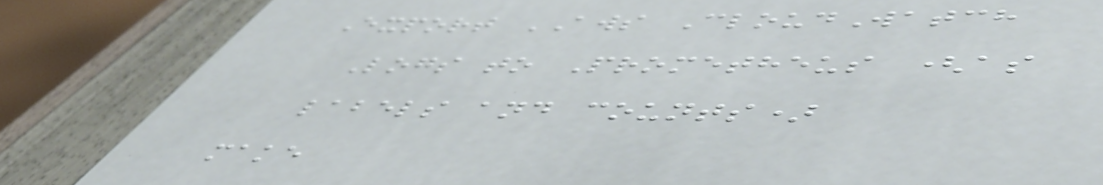Export AWS CloudWatch
Logs to Prometheus (as
labels and counts)
make
